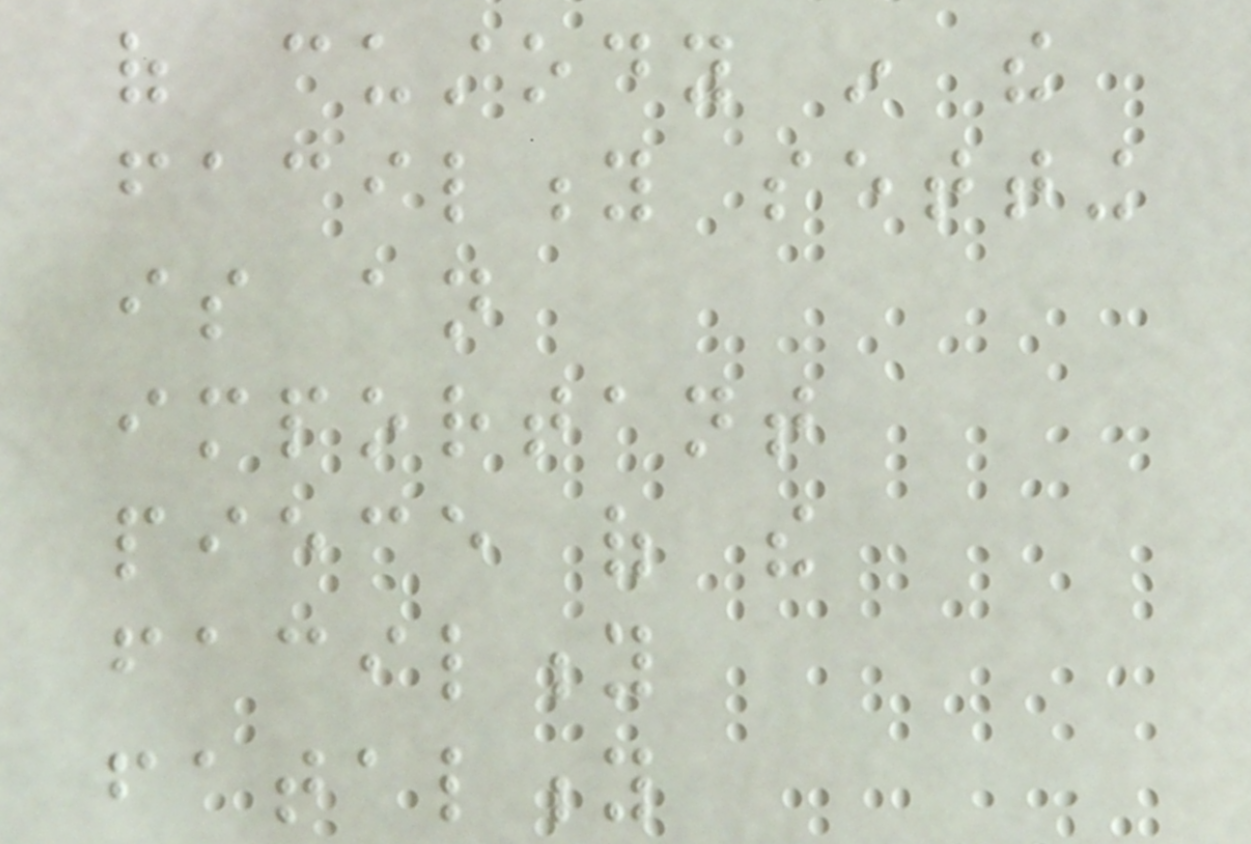of custody in the
facility setting
is an
important
piece of the
facility
fatality
